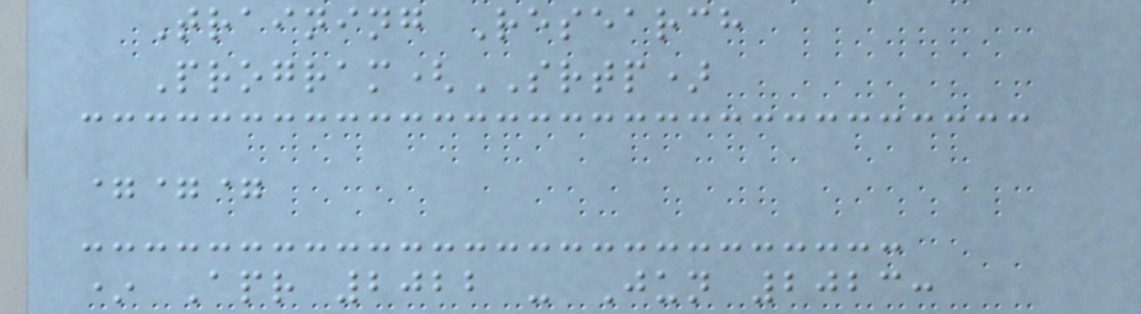Training Research
Program(SRTP)
===
* Apr 2022 - Jun 2023:
